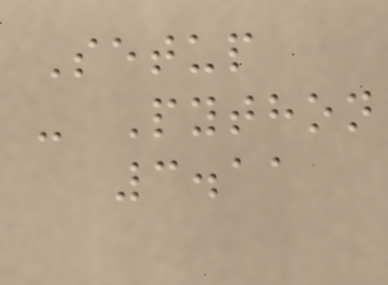Setup
- Python
3.11
